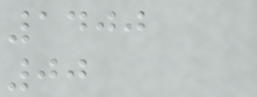1400
00
